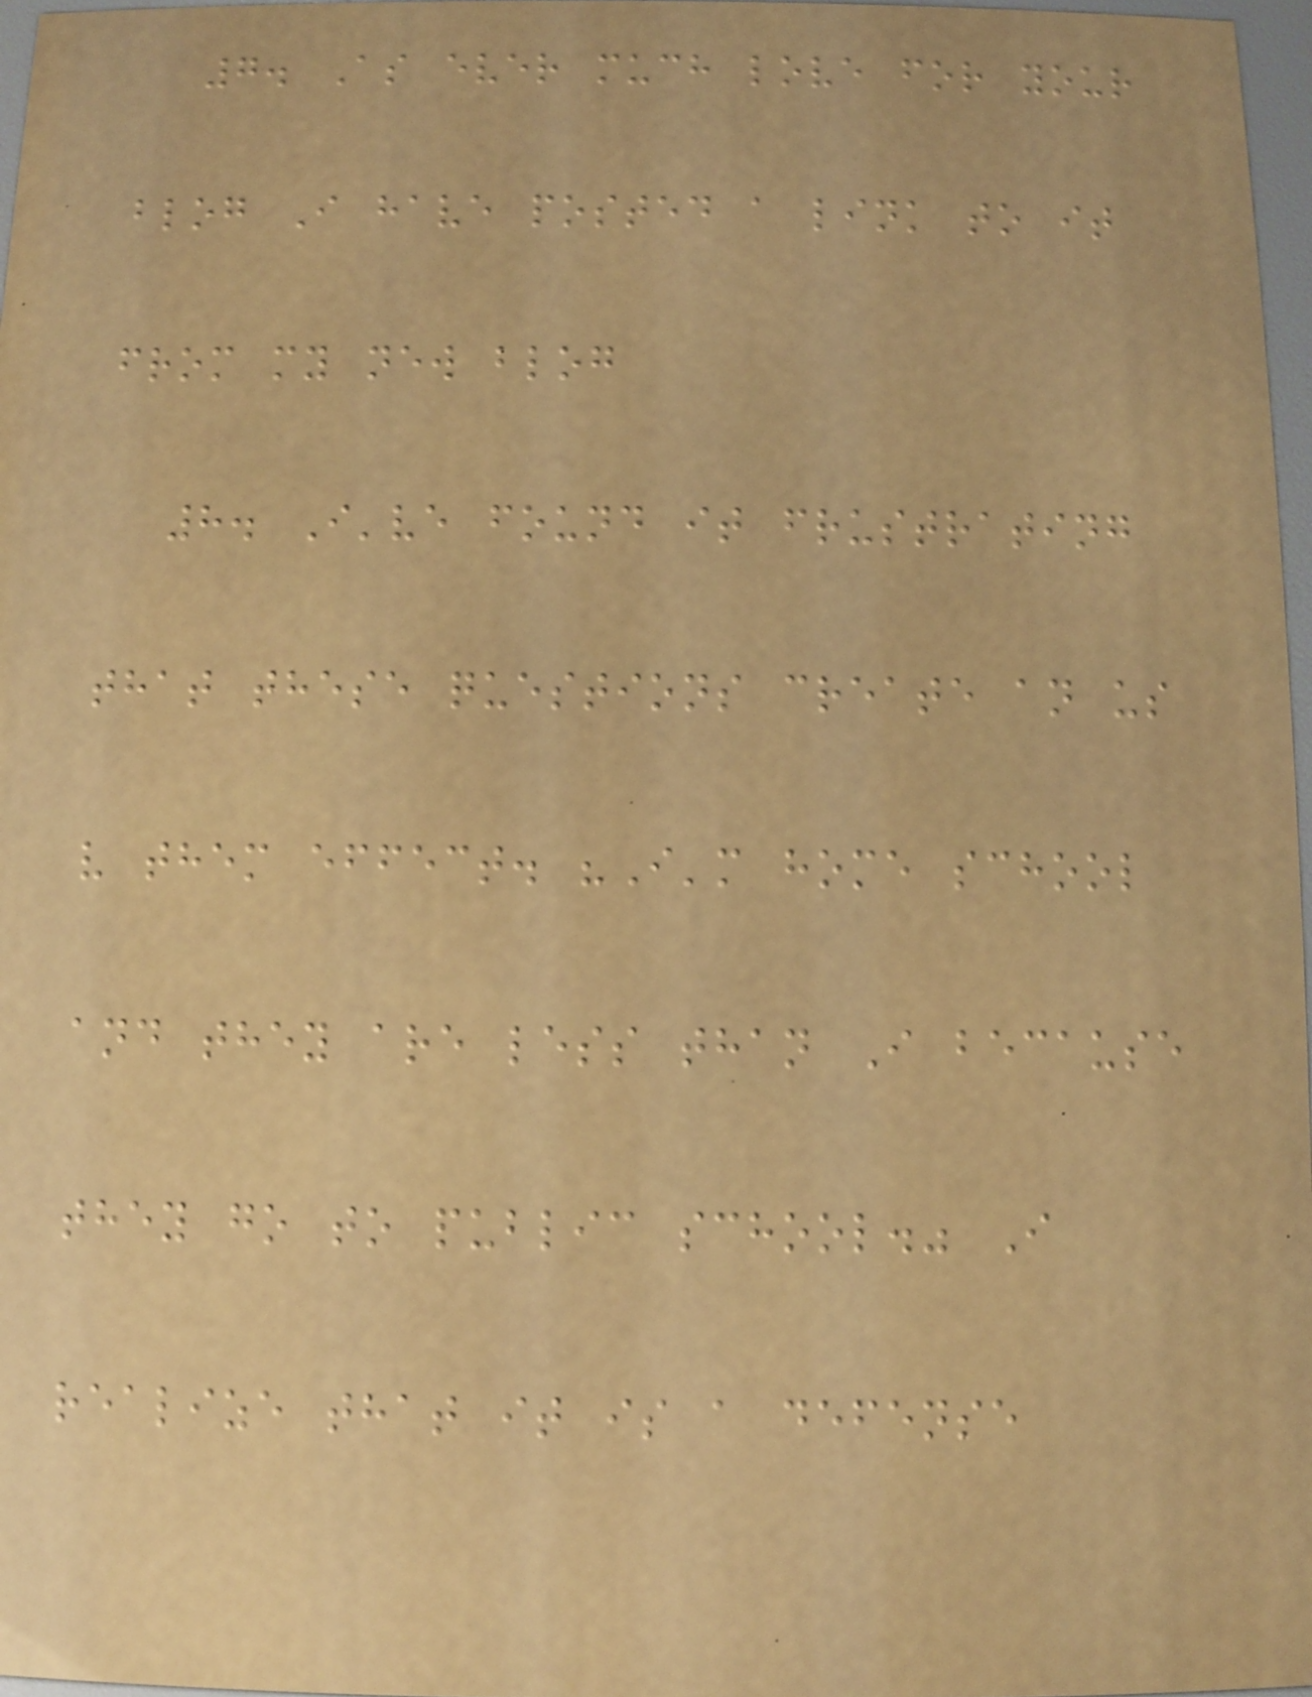7. As ever much love for your
blog I have posted a link to it
from my new blog
8. I've found it frustrating
that these questions create an us
v them effect. "I'm home school
and they are less than I because
they go to public school." I
realize that it is a defense
